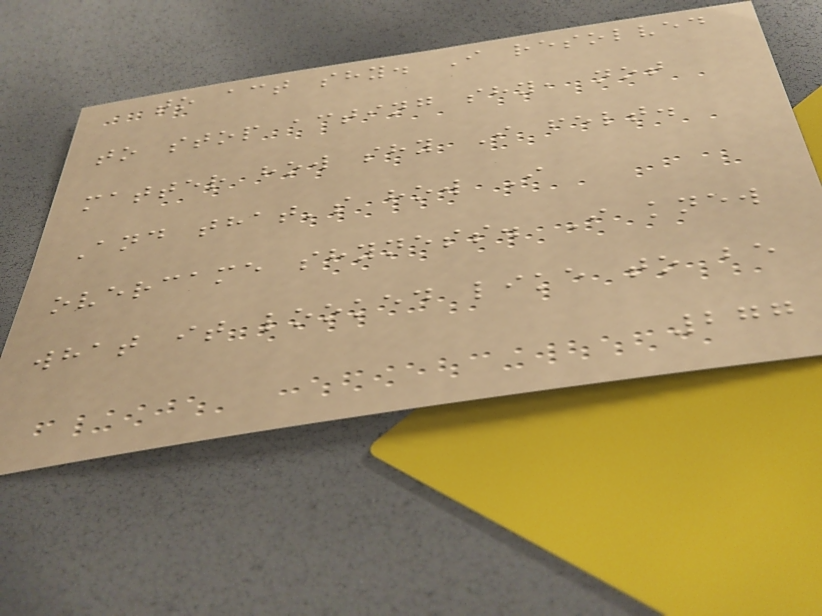to act shy. I resolved
to stop acting shy, not
matter how shy I felt.
And that's how I
overcame shyness. I knew
what it looked like to be
277
